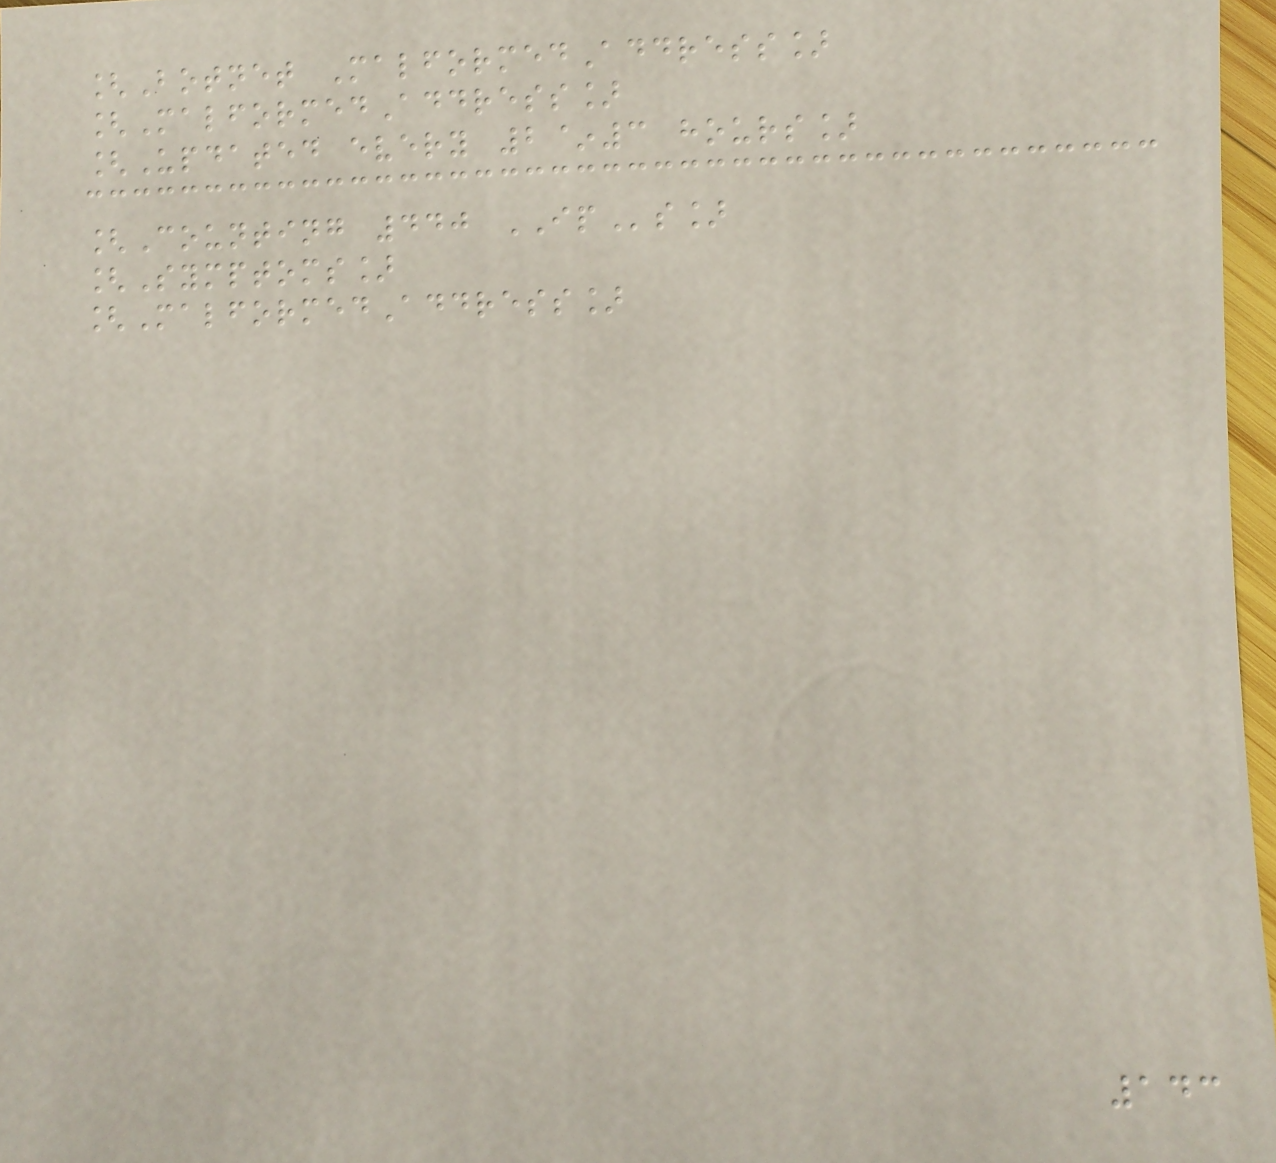[Botnet MalformedAddress]
[MalformedAddress]
[Updated every 2~3 hours]
[Counting 440 IPs]
[Symptoms]
[MalformedAddress]
143
